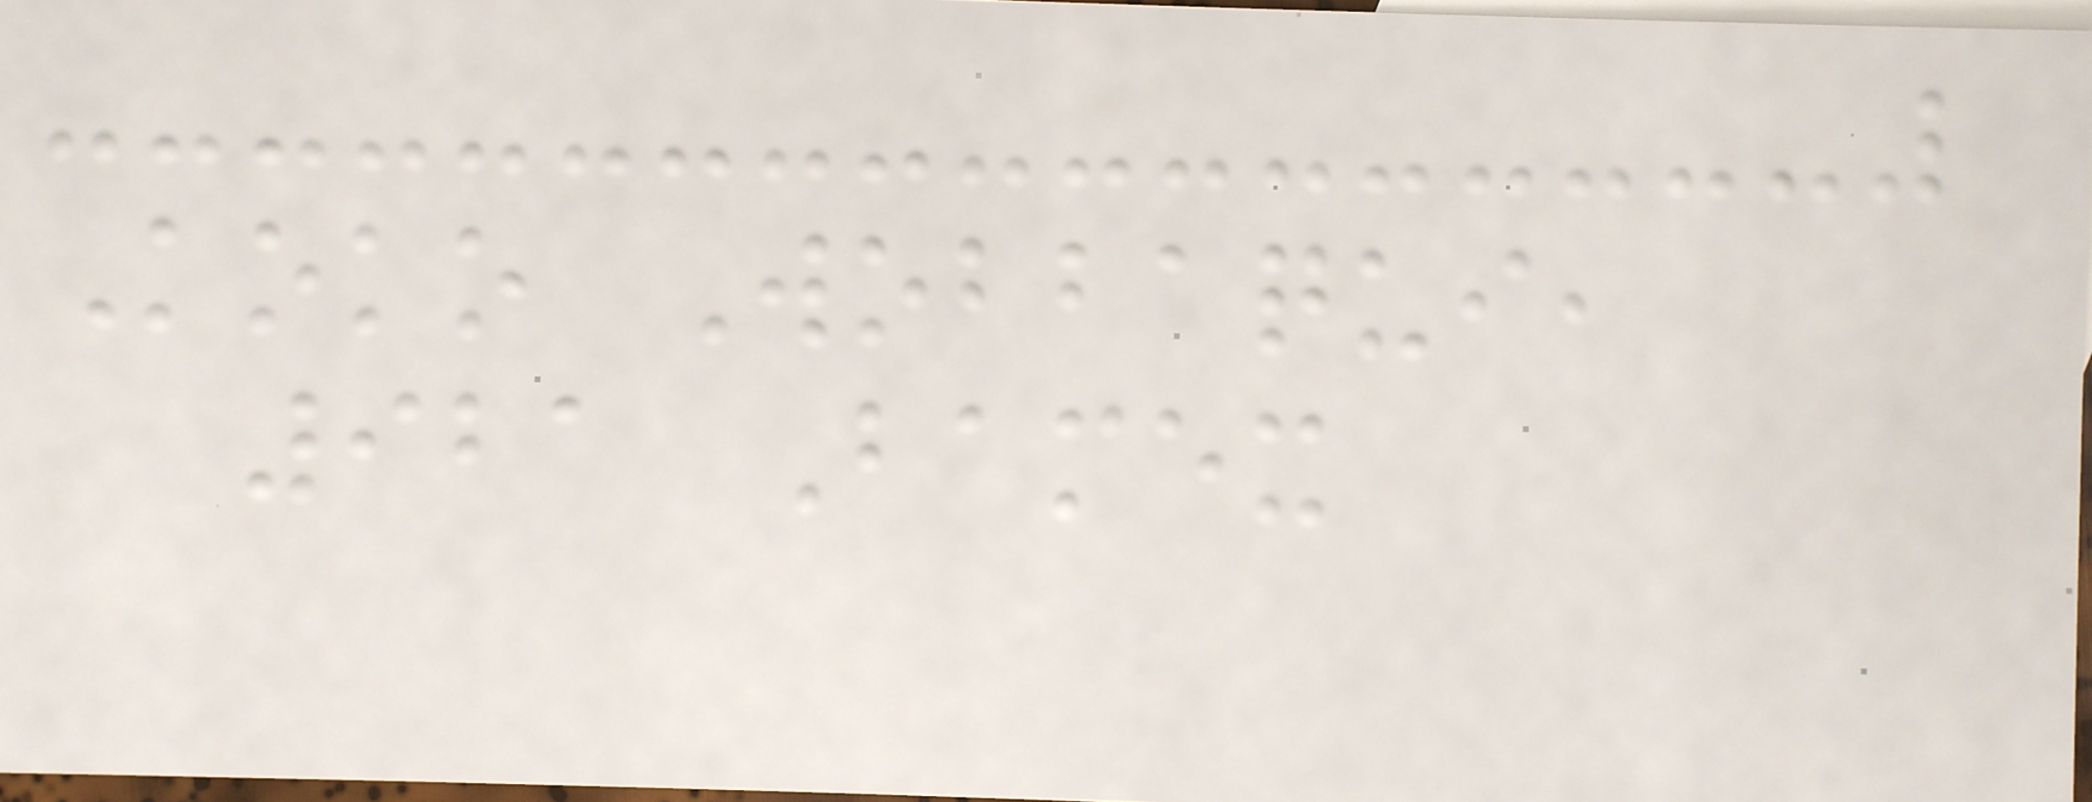Koko Wobbaqui,
921 Bamex
